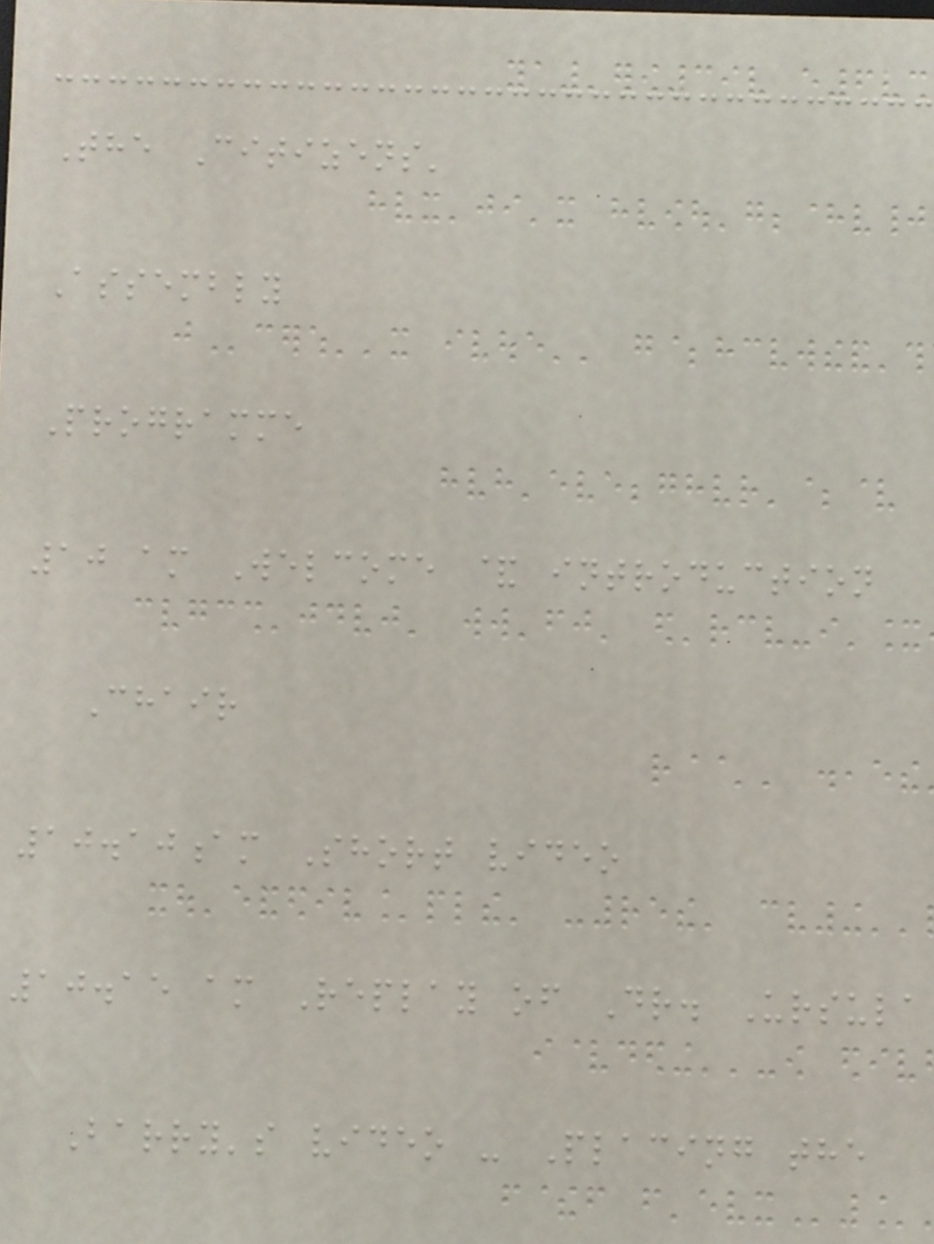The Citizens'
Assembly
Programme
10 am Welcome & introduction
Chair
10.10am Short video
10.15 am Replay of Dr. Ursula
Barry's video - Placing the
